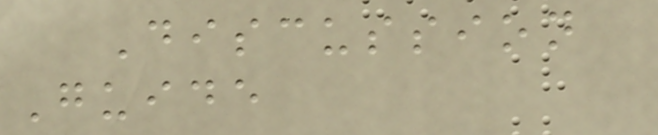Discussion
Guide
